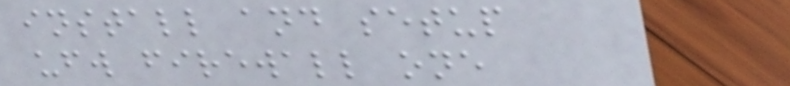install and setup
ufw firewall one
